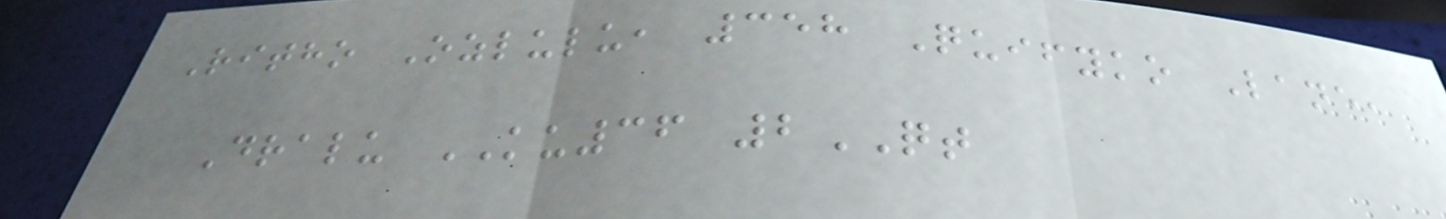Ritho Ozlulu, 358 Quifyko Lane,
Dralu KU36 2QT
